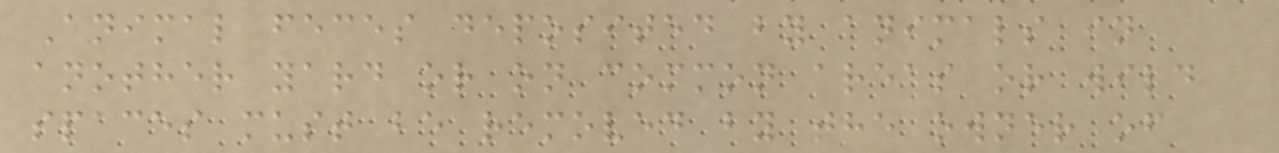Animal feces deposited by animals in
another yard or on common areas or wild
spaces must be removed by the owner of
